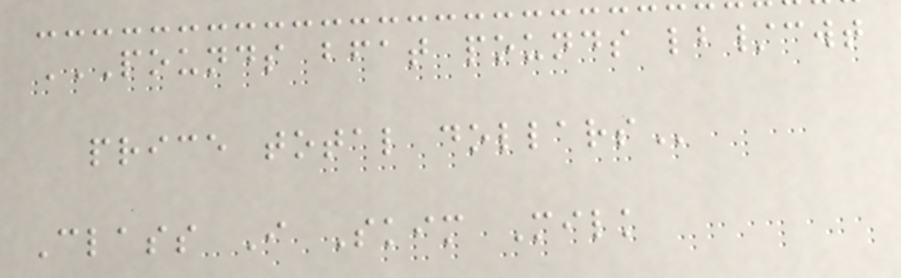POUNDS BFAT POUNDS LB/CWT
PRICE TOTAL DOLLARS
Class I Skim Milk
